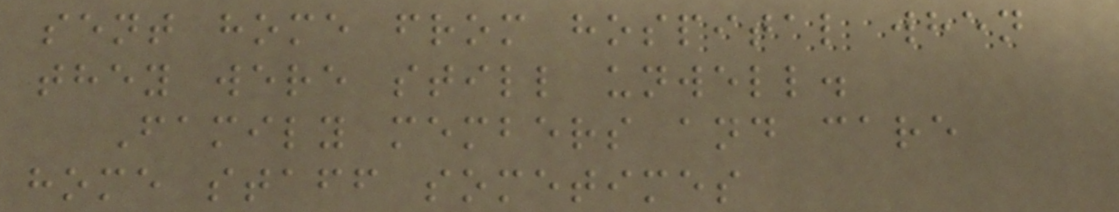sent home from hospital when
they were still unwell.
Family members and care
home staff sometimes
